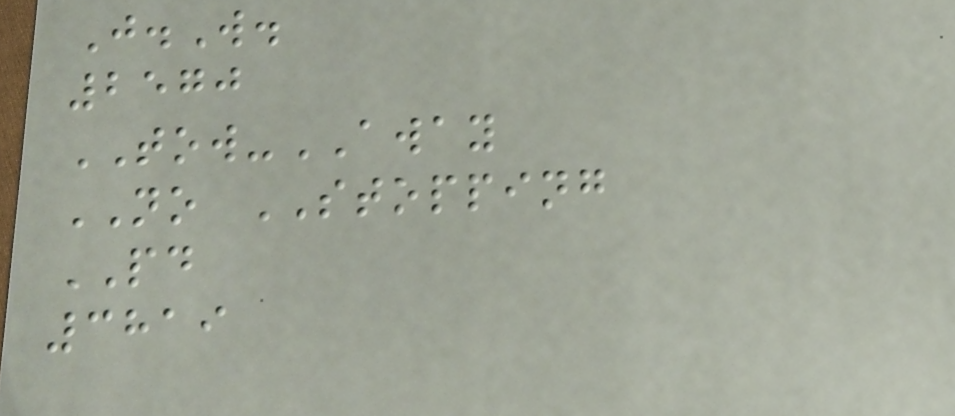J.W.
2570
TOW-AWAY
NO STOPPING
PD
3819
